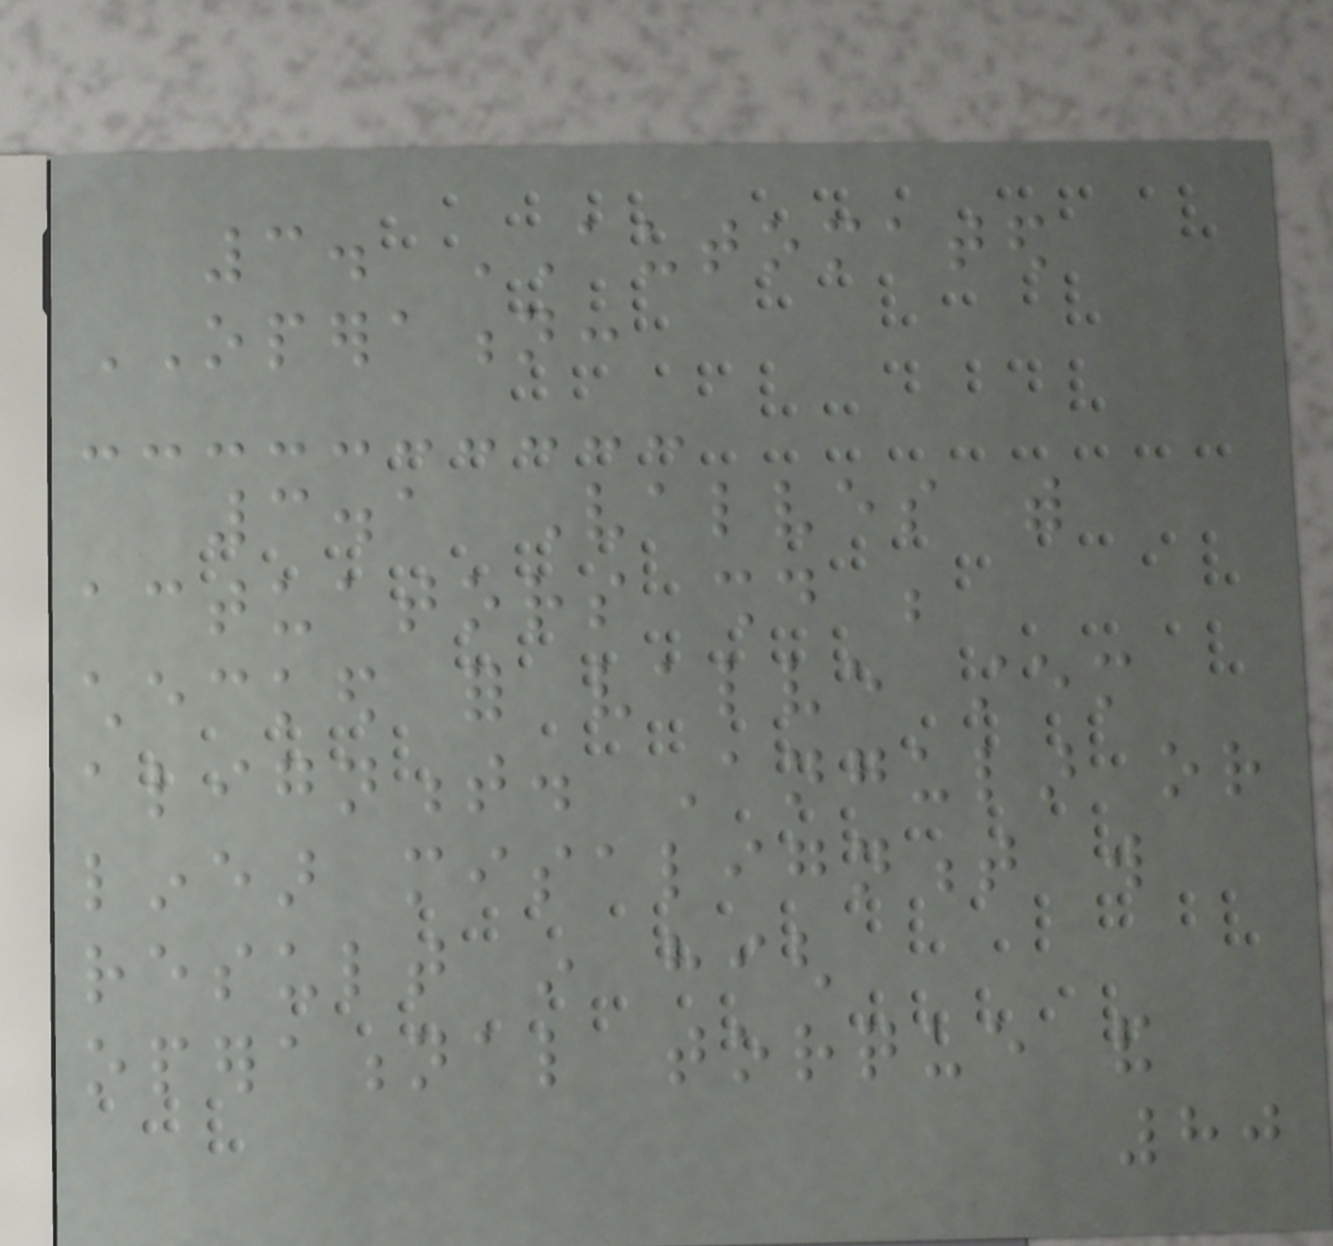3. AUTOMATED
OPERATION:
3.1 Valves with
actuators should be
checked for valve stem
alignment. Angular or
linear misalignment will
result in high
operational torque and
80
